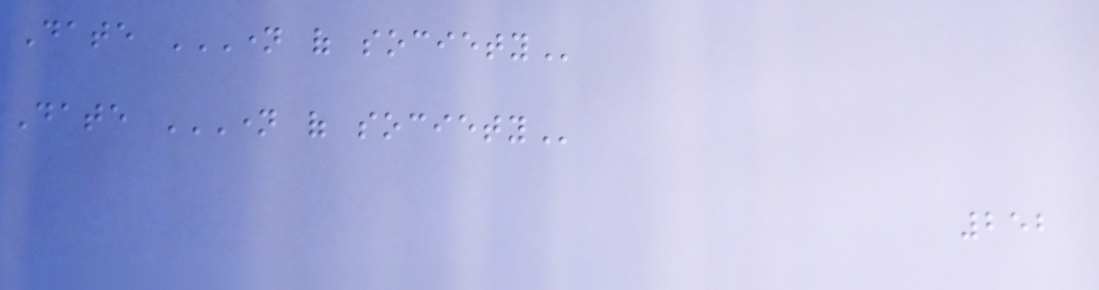Date NAME OF SOCIETY
Date NAME OF SOCIETY
252
